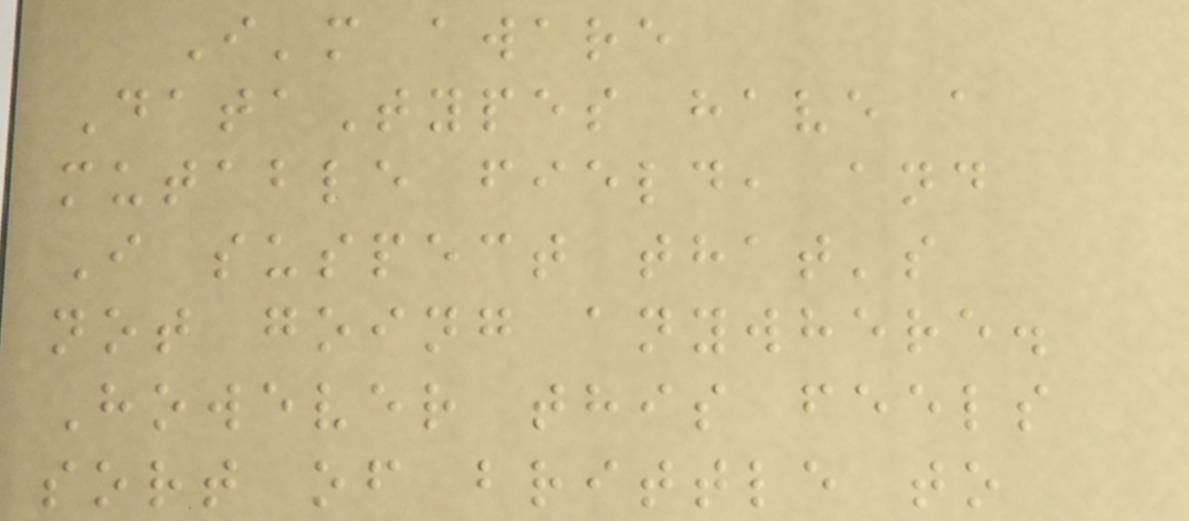I'm aware
DataTypes have a
mutable field, and
I suspect that's
not going anywhere.
However this feels
sort of brittle to
